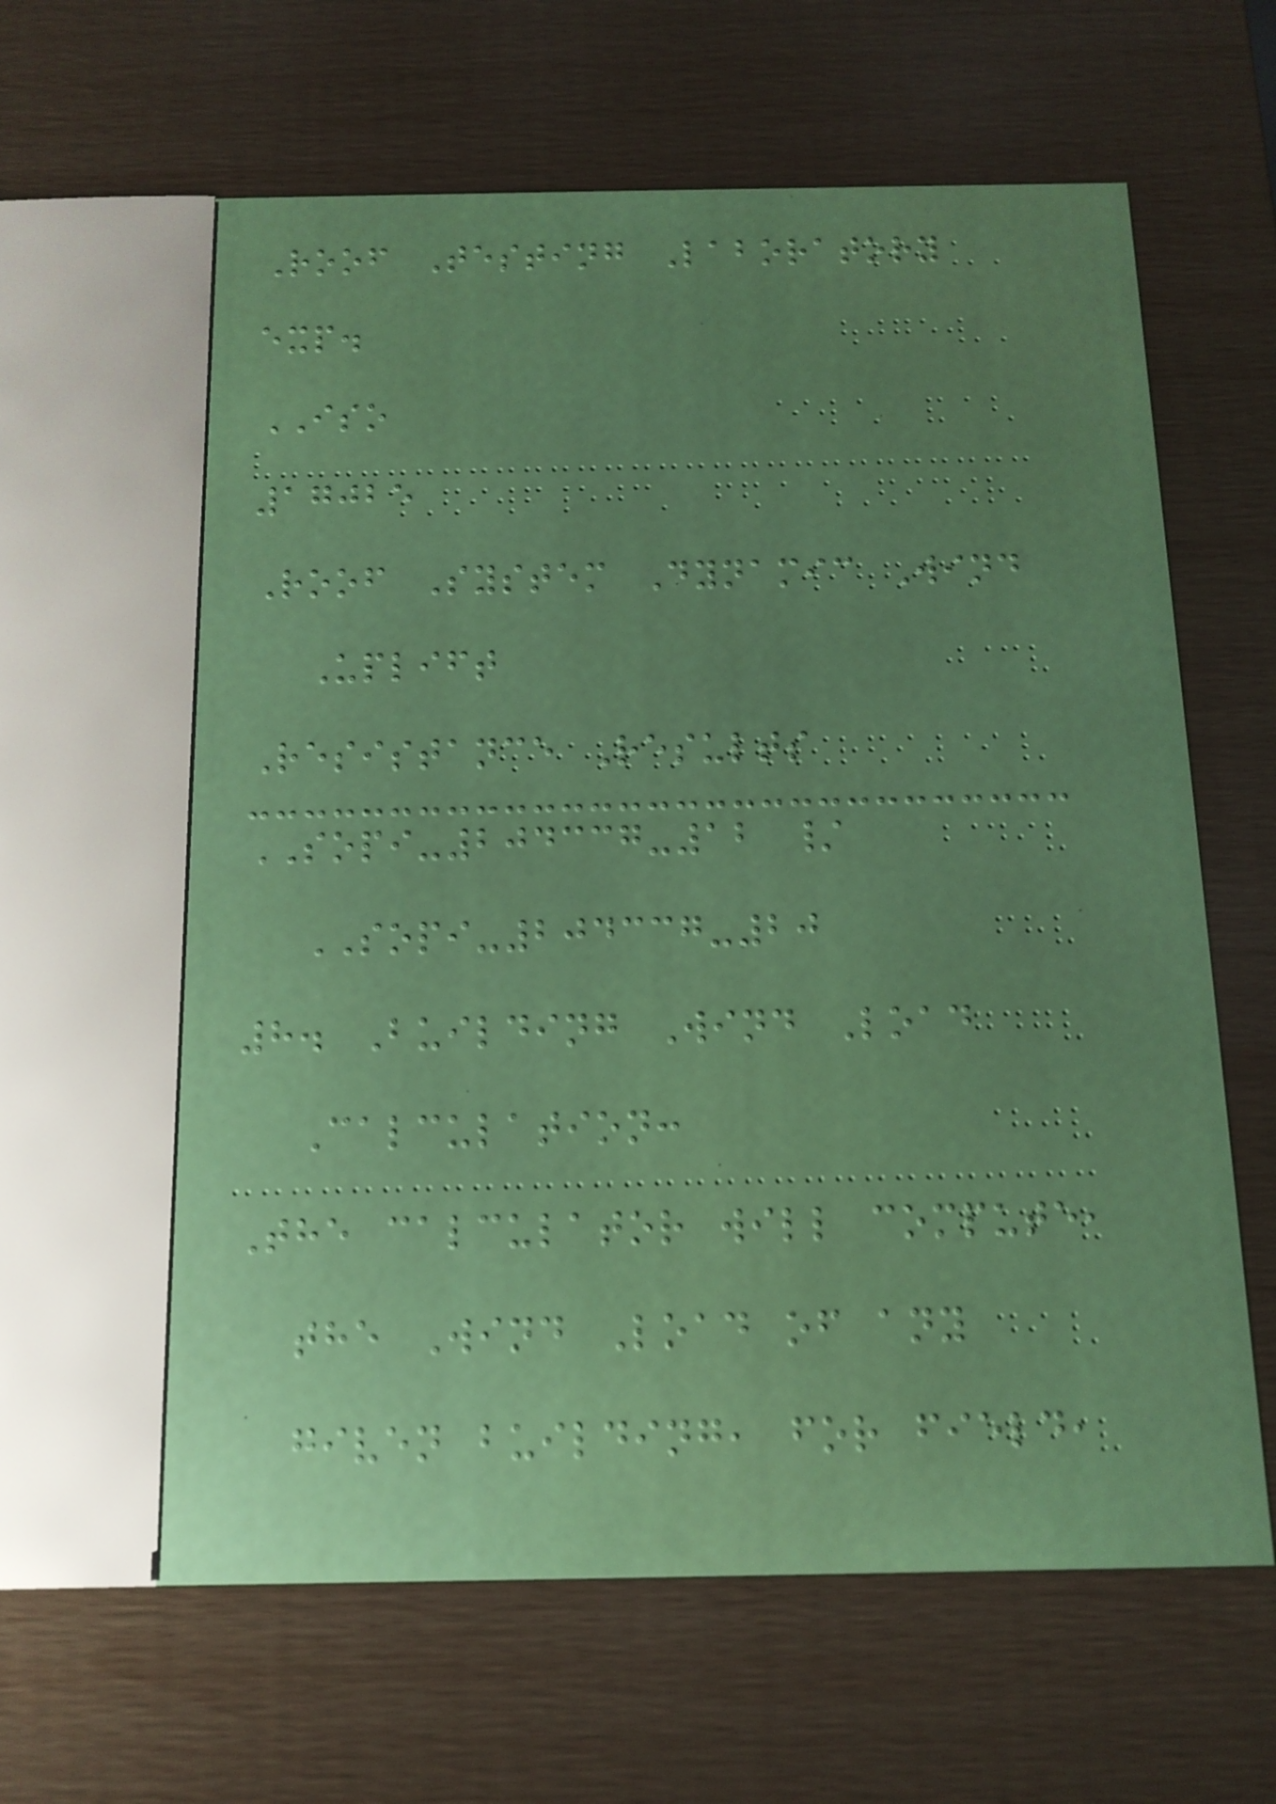Roof Testing Laboratory
exp.
ISO
17025
Roof System Dynamic Wind
Uplift
Resistance Results
SOPI-204337-12 /
SOPI-204337-20
8. Building Wind Load
Calculation:
The calculator will compute,
the Wind Load of any
given building, for field,
